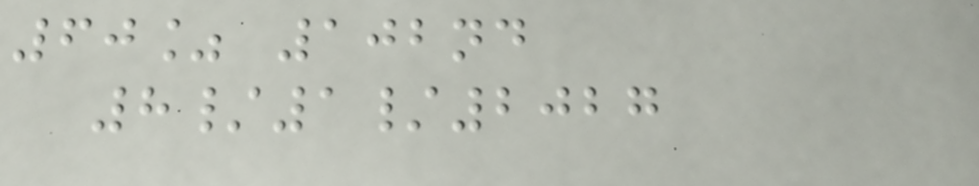60% 102nd
8/1/2027
